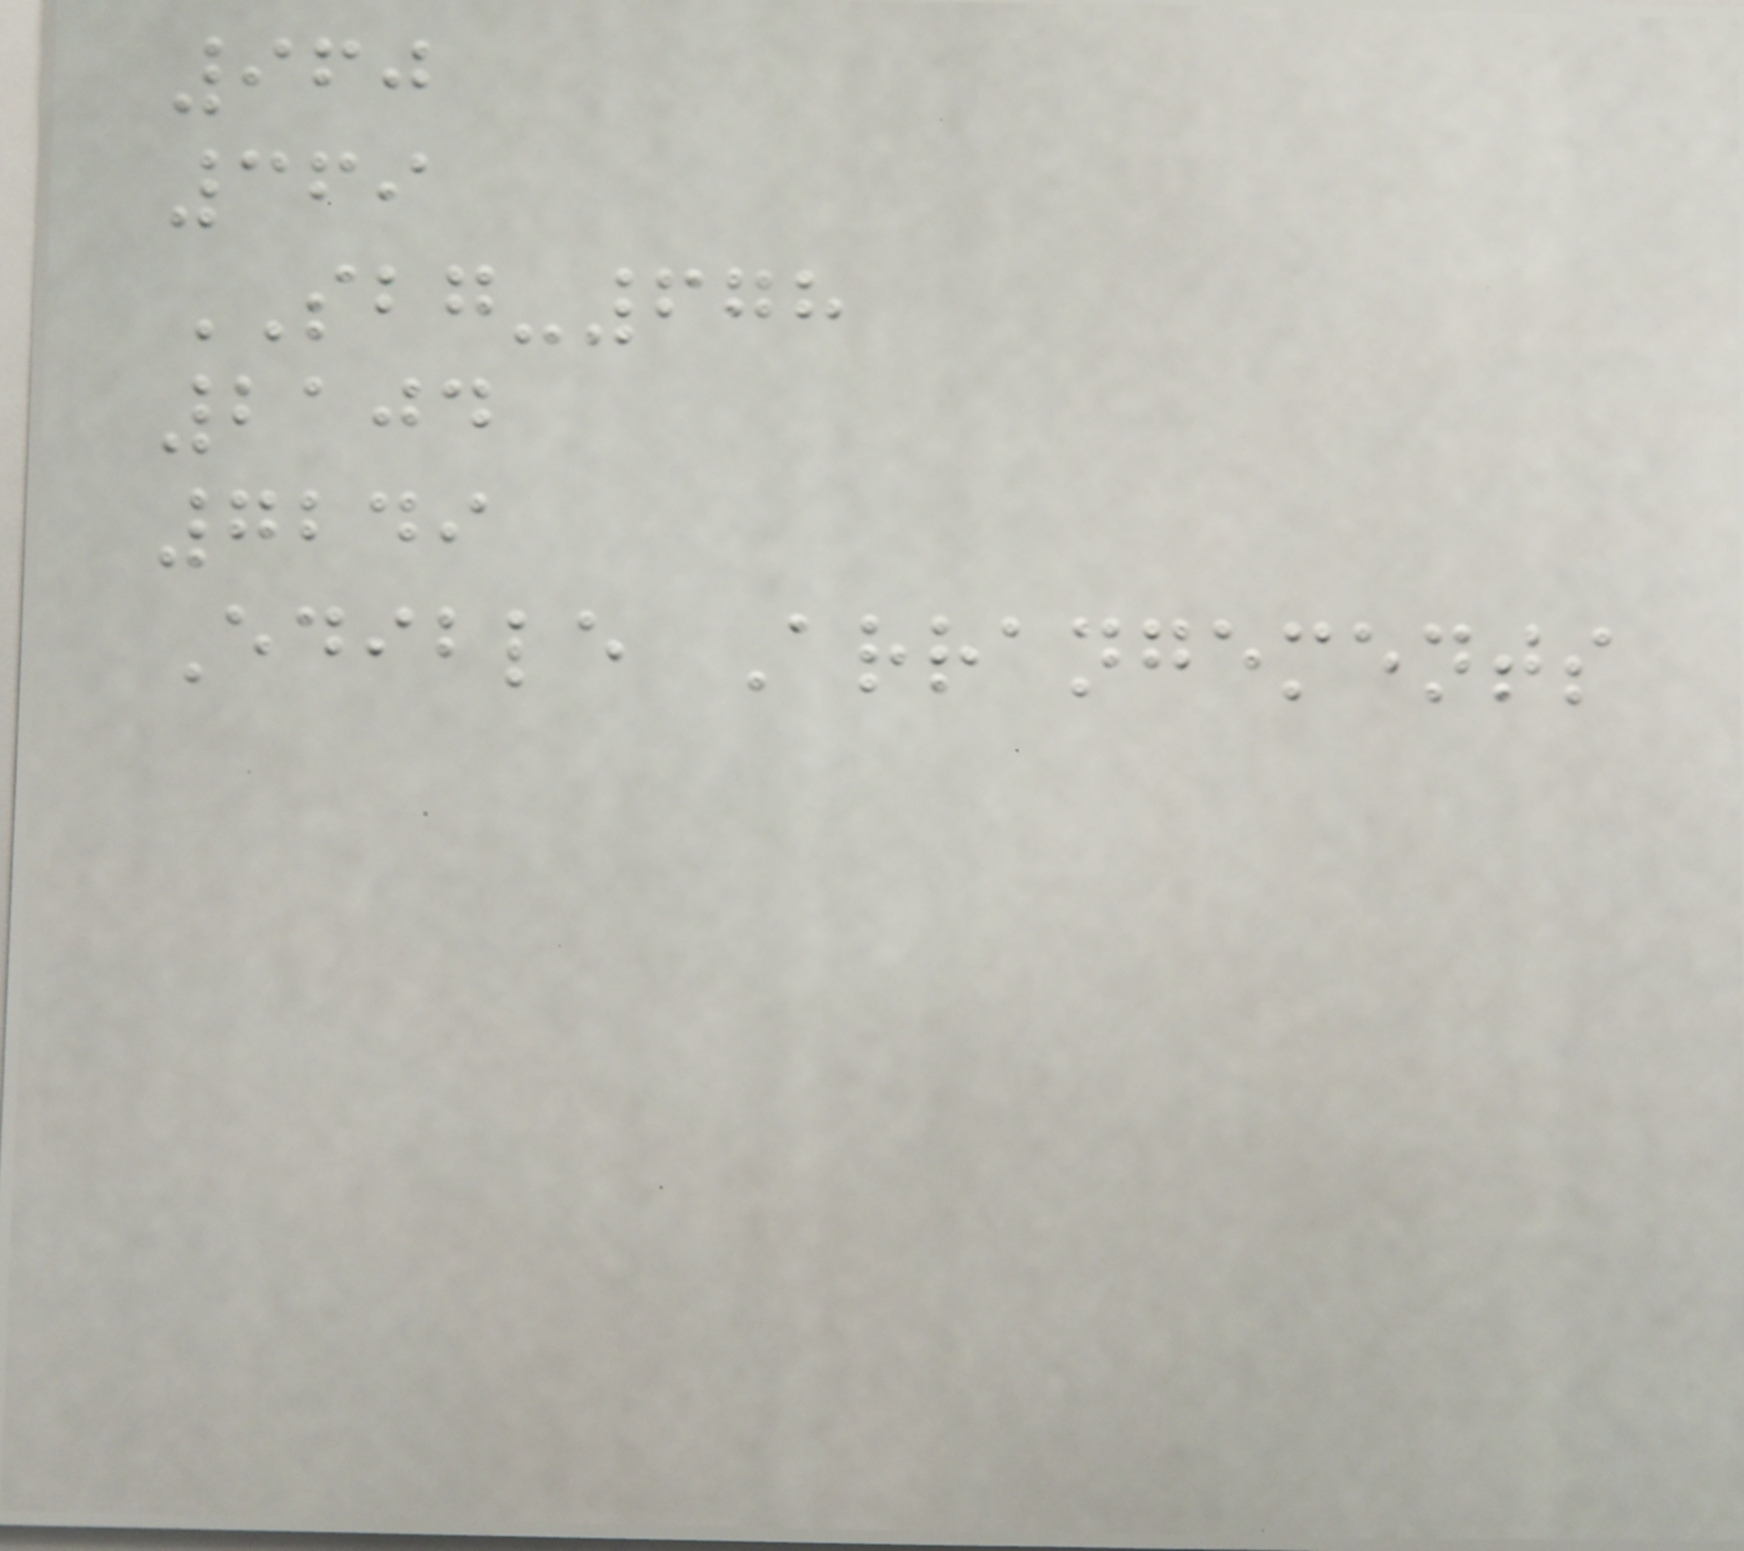960
369
SBG-678
2104
7249
Edible Arrangements
